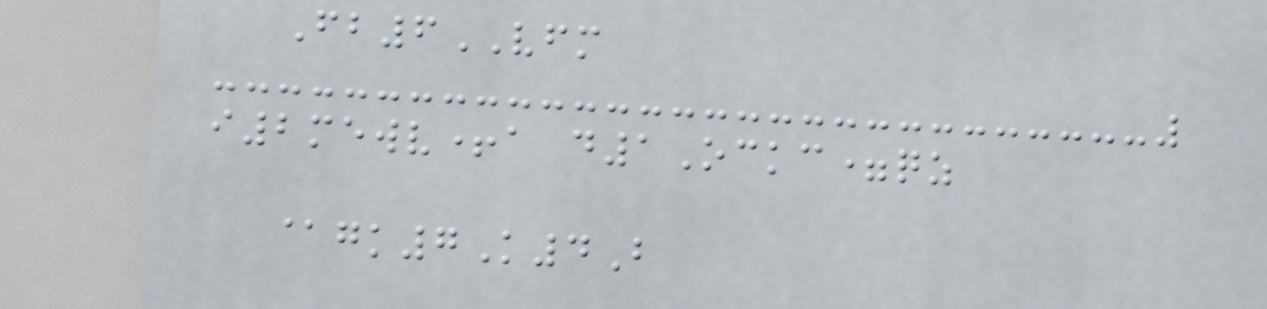Fb6VFM
i2mewv+a d1Ockc=qz
@gk7K4B
